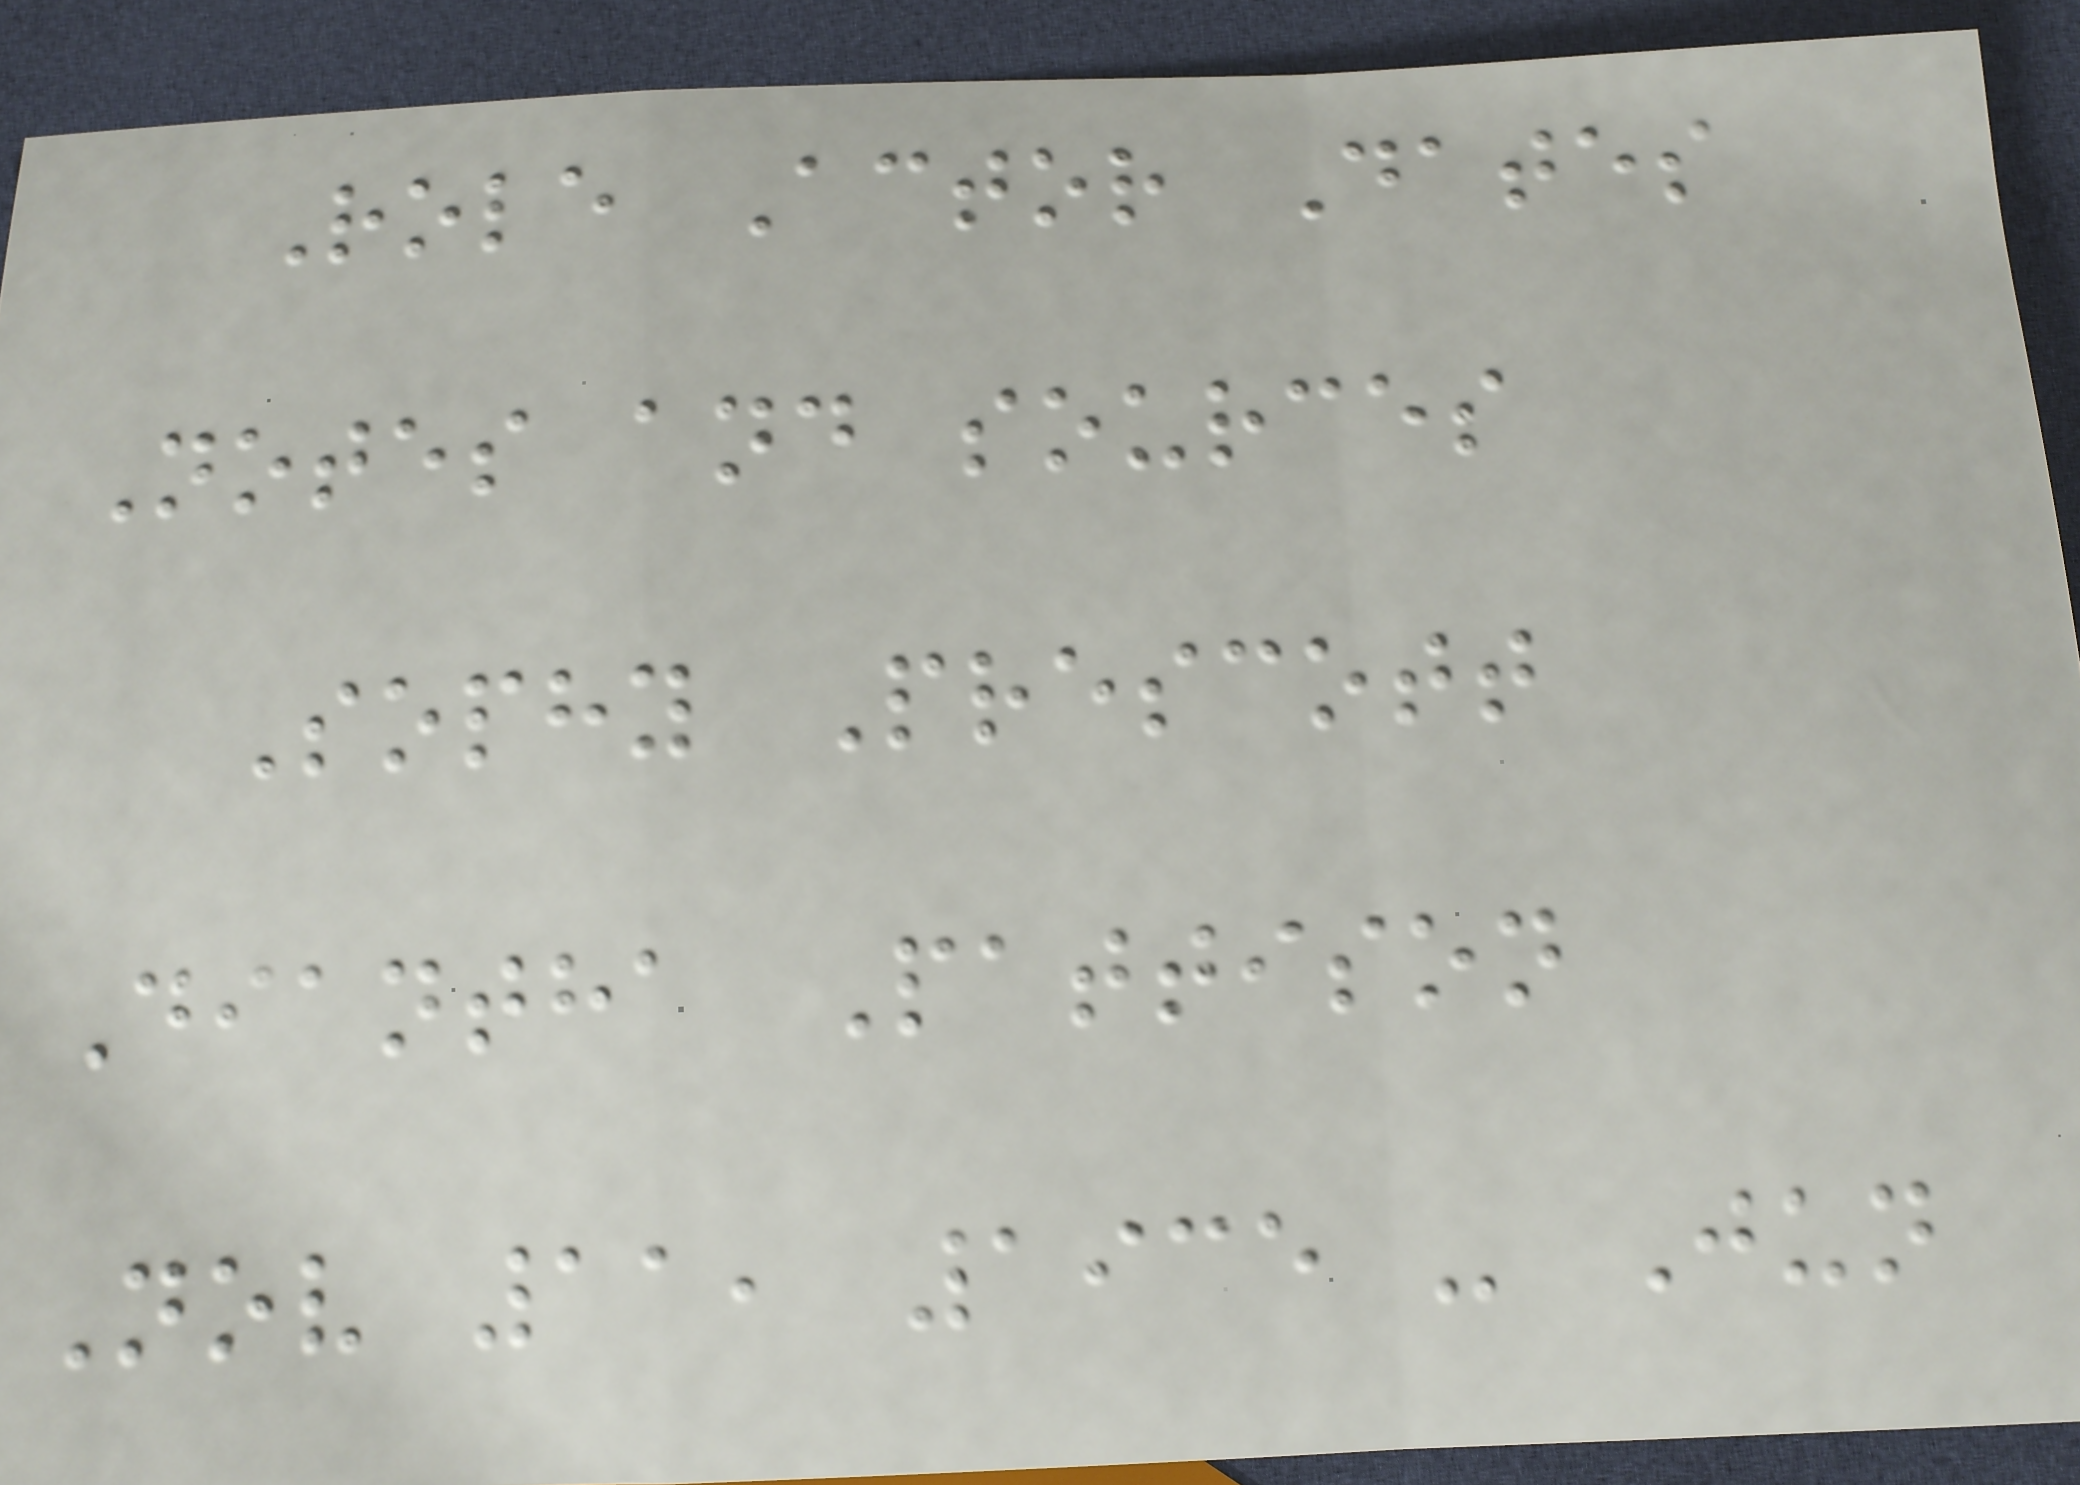Role Actor Dates
Notes and sources
Sophy Prescott
Diantha Pattison
Nov 11, 1935 - Jun
